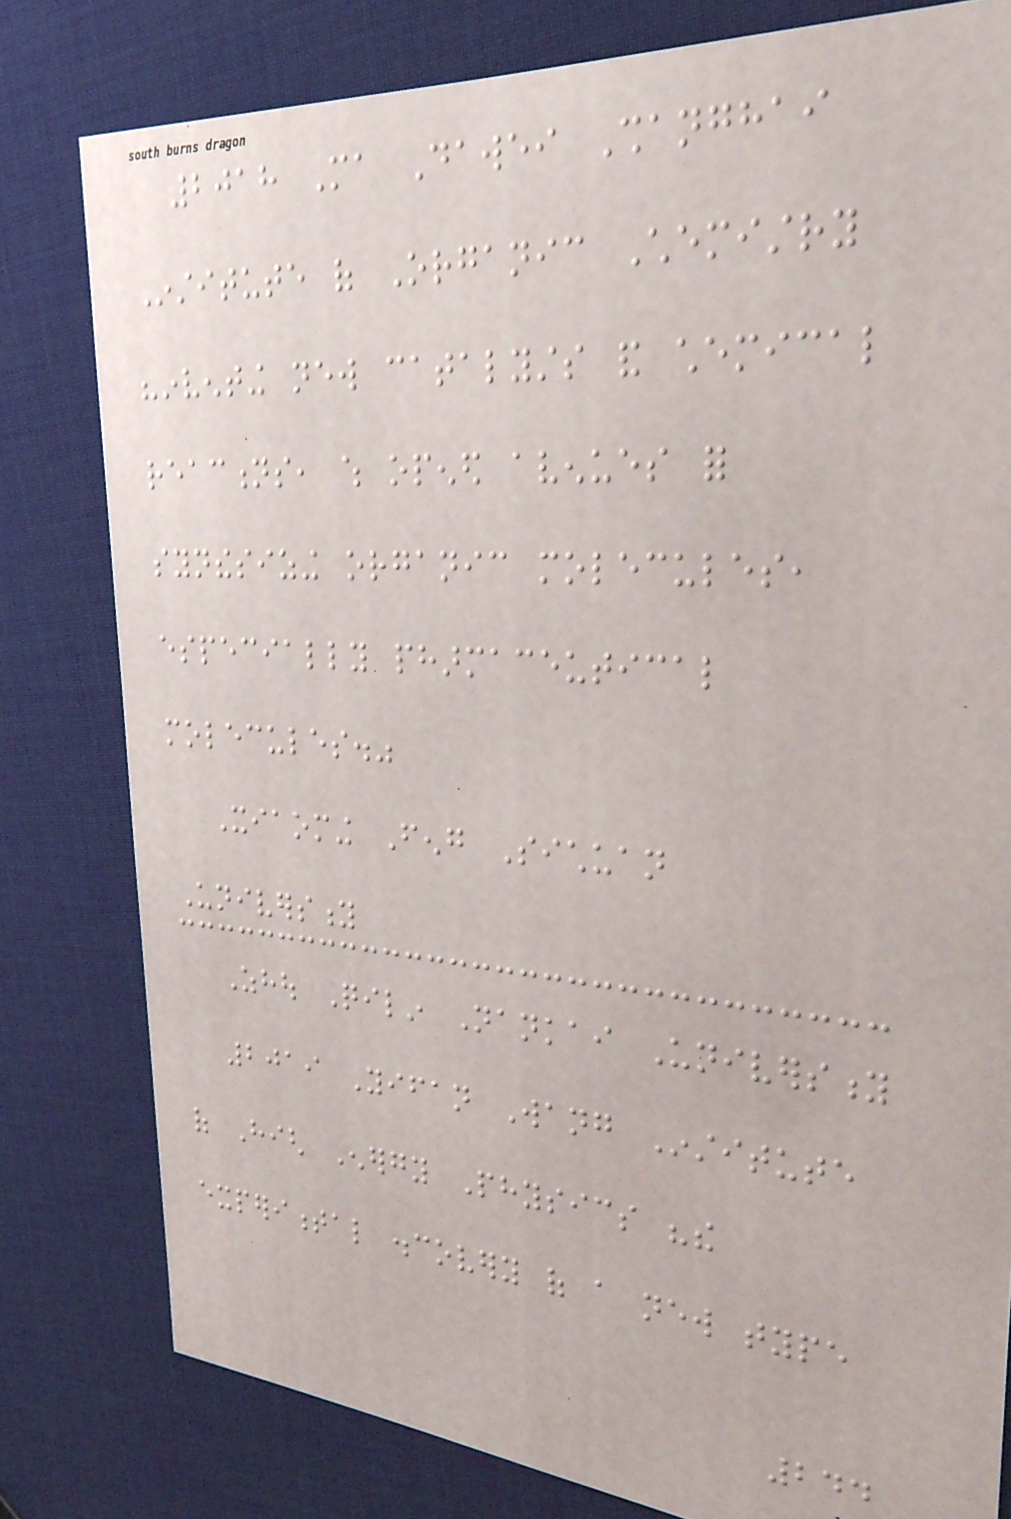2018 Ma Dawei Shanghai
Institute of Organic Chemistry
"inventing new catalysts and chemical
reactions, which opened avenues for
synthesizing organic molecules,
especially pharmaceutical
molecules."
Xiaoming Feng Sichuan
University
Zhou Qilin Nankai University
2019 Yifan Wang Institute
of High Energy Physics "the
experimental discovery of a new type
244
